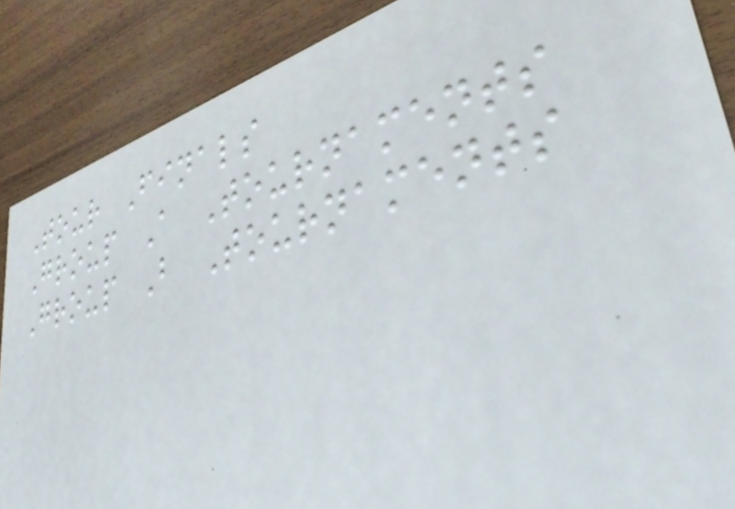Tour Finals
Group A Tournaments
Group B Tournaments
